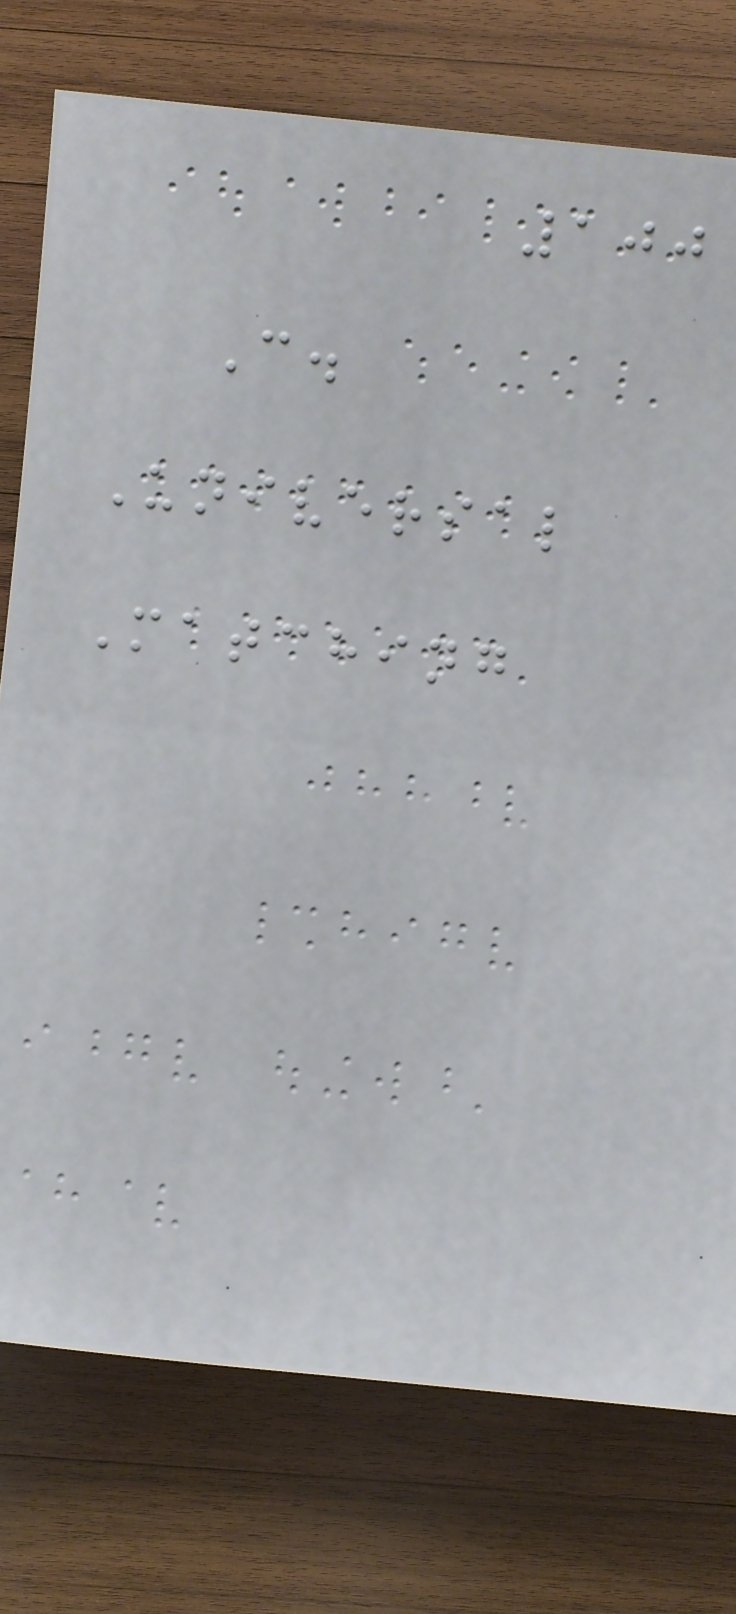100
C.
Universal
Matching
